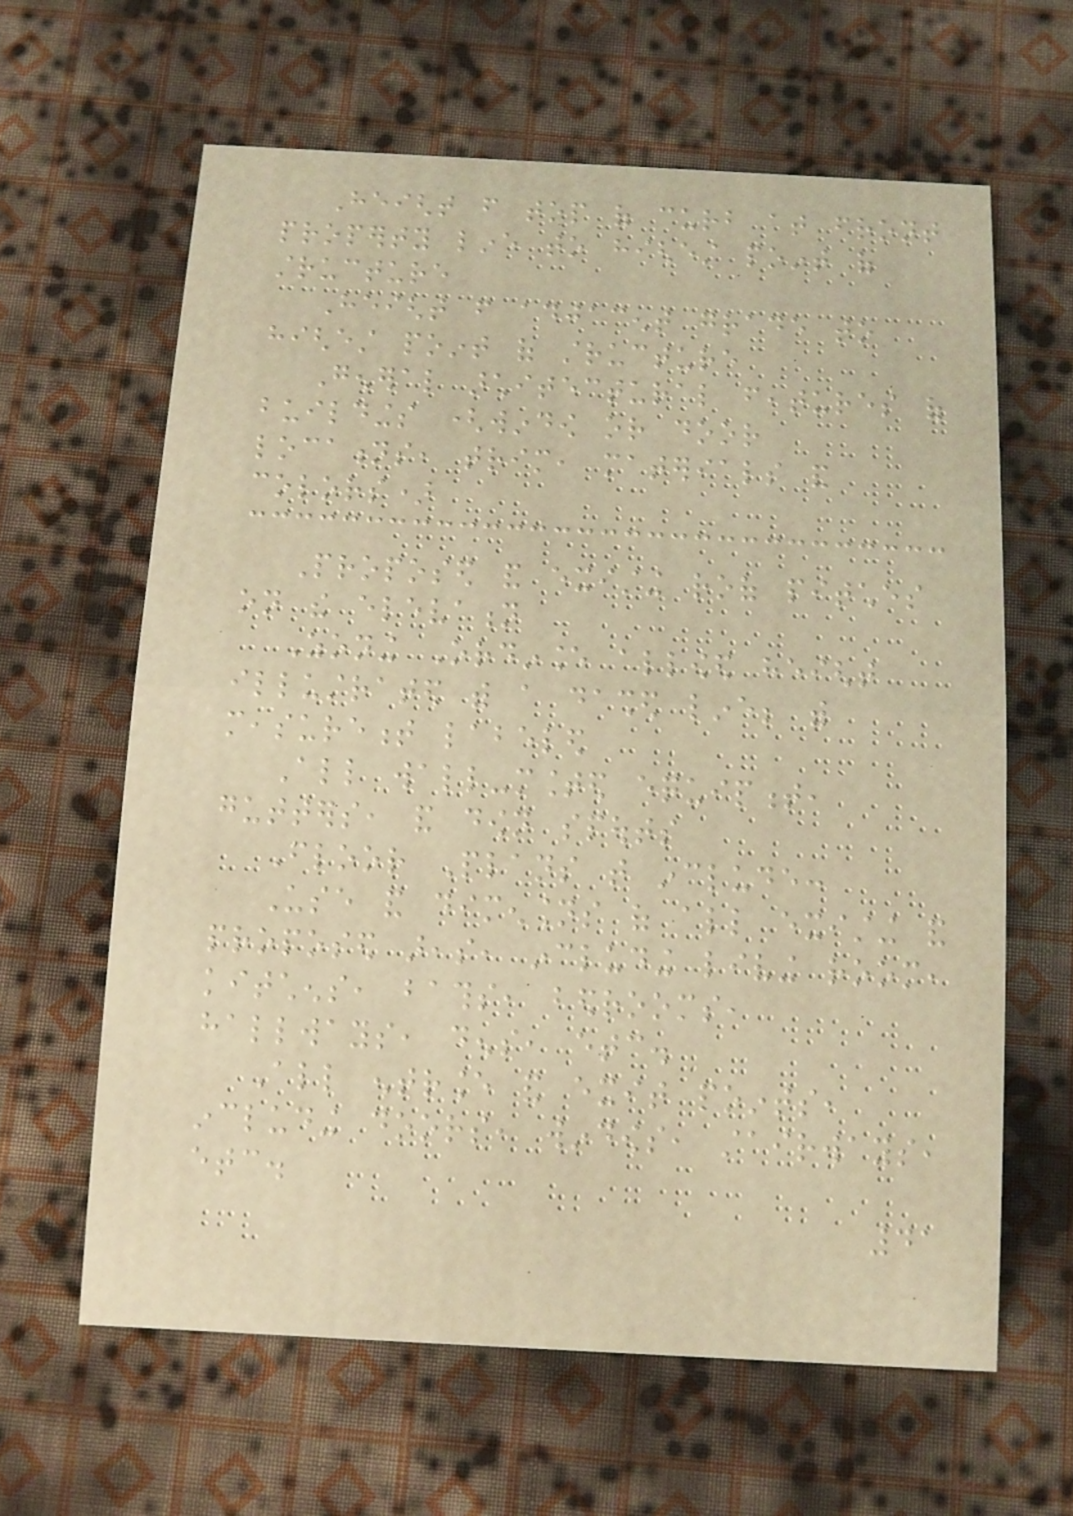Height from top of curb at front
property line to highest point of
structure
Height from adjacent grade to
highest point of structure
General architectural features of
buildings (window or door
locations, trim, materials and
colors)
Proposed and existing roof pitches
on the elevation
Zoning Ordinance allowed height
illustrated with a dashed line; with
measurement labeled
All wall-mounted equipment,
gutters, and down spouts
Floor Plans that include:
Use and dimensions of all existing and
proposed areas, including living room,
kitchens, baths, bedrooms,
hallways, dens, etc.
All entrance and exit points,
including doors, windows, stairways,
etc.
41
